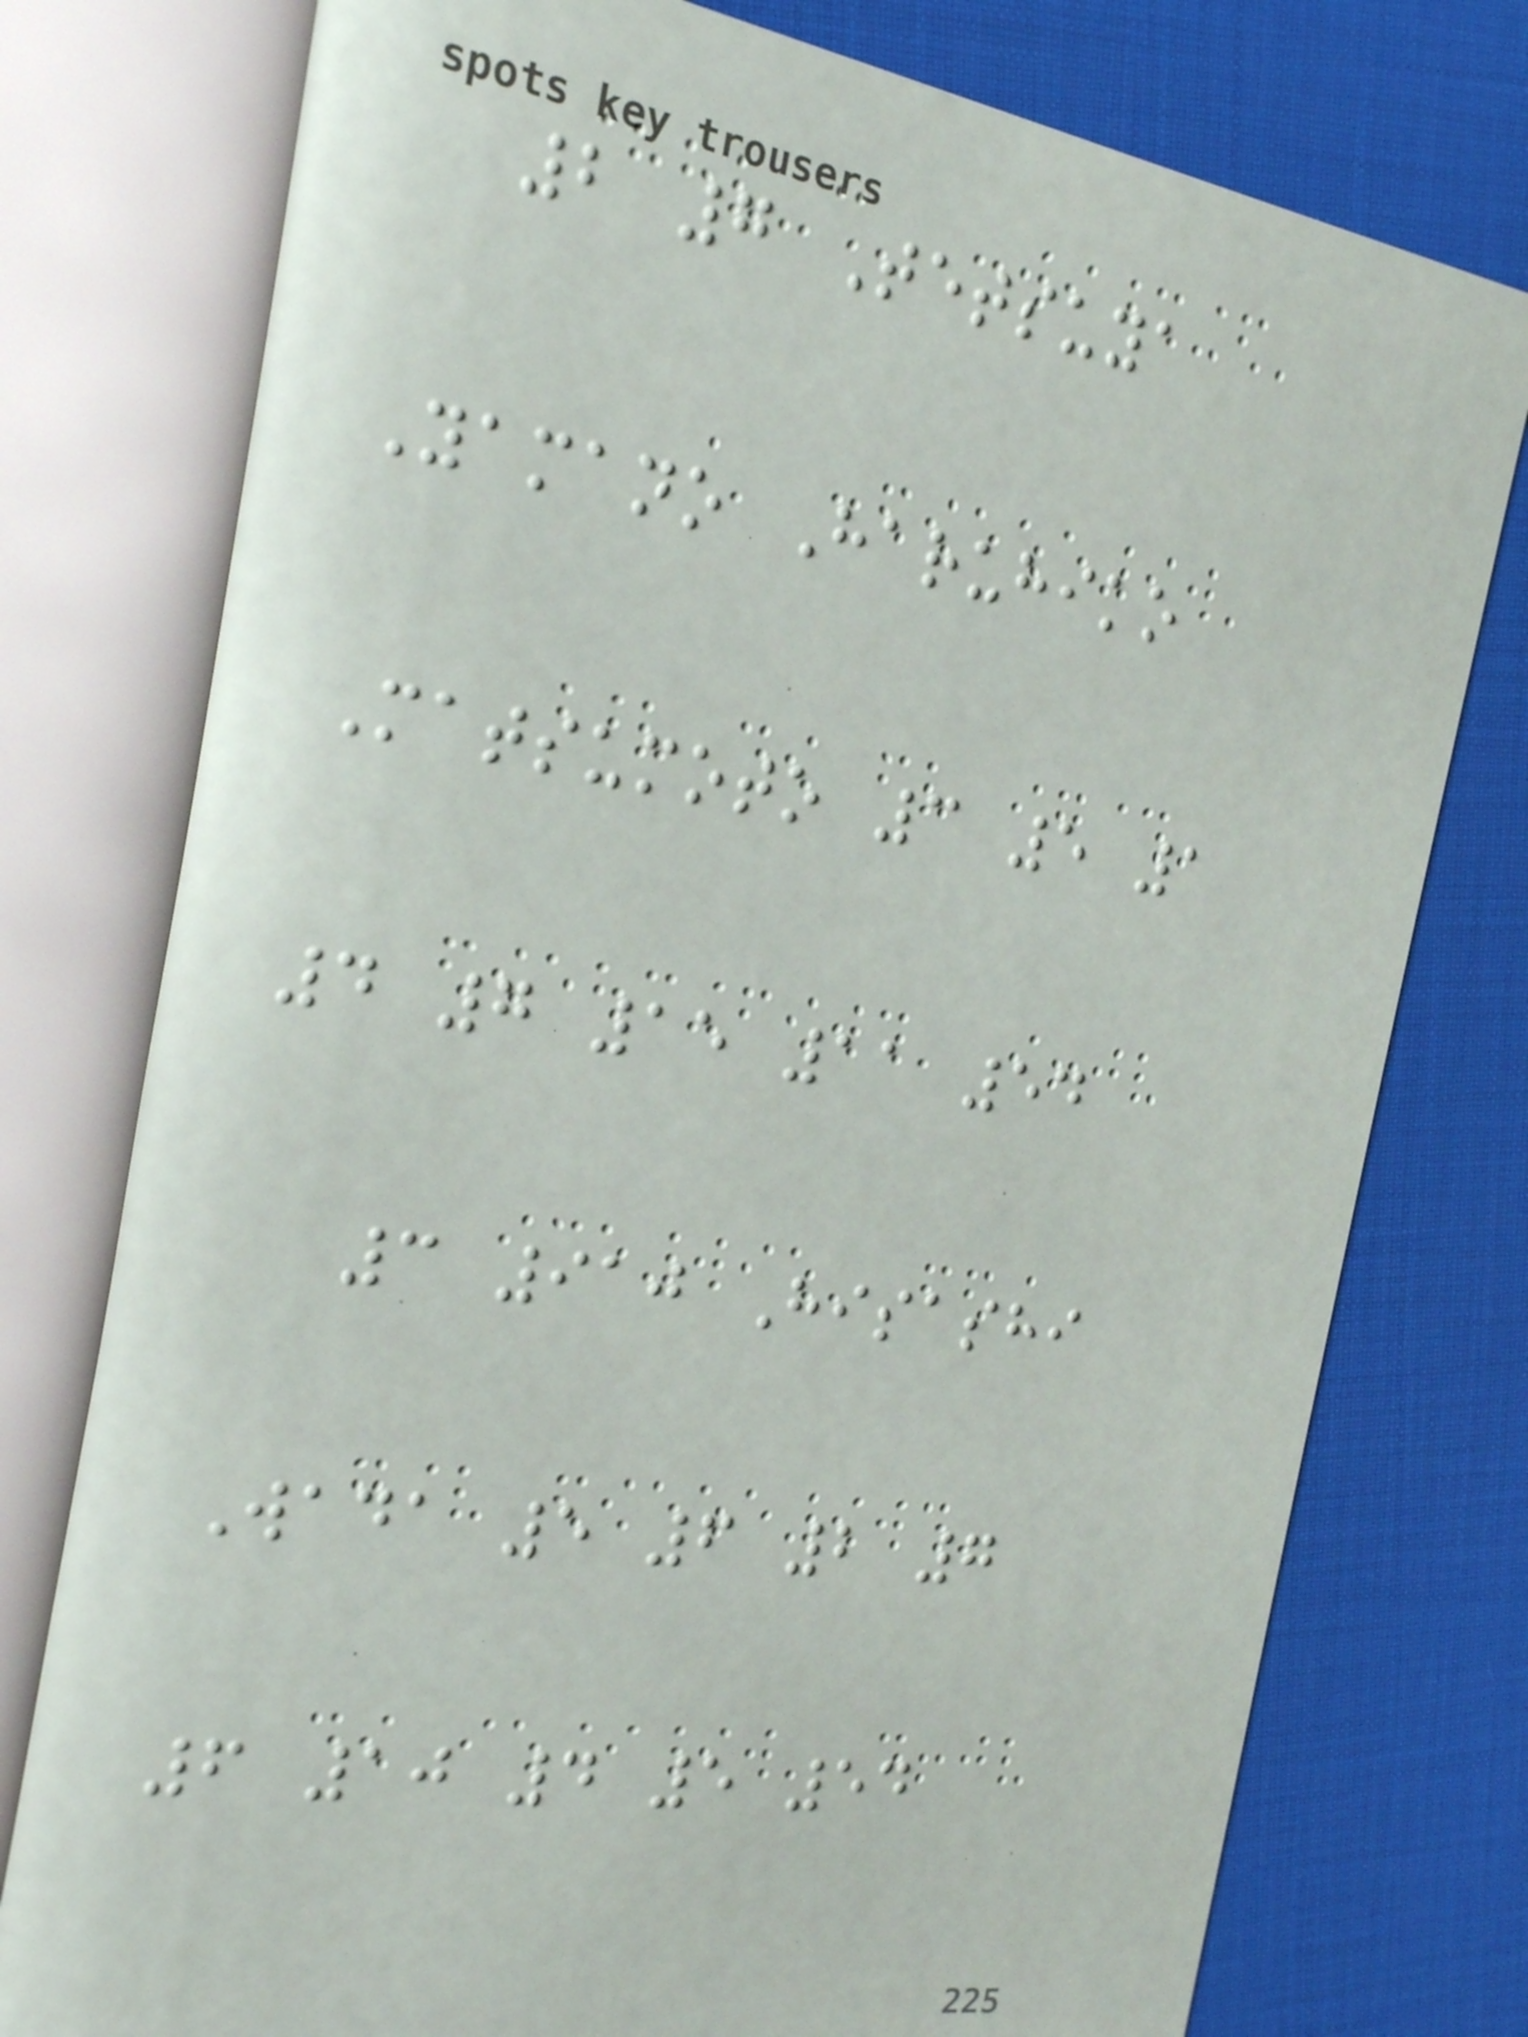2 7 Tetsuya
Yamano Haruhiko
Matsumoto 3 5 1
4 7 15 11 54
3 910 Hisashi
Wada 5 6 2 7
6 10 4 5 54
